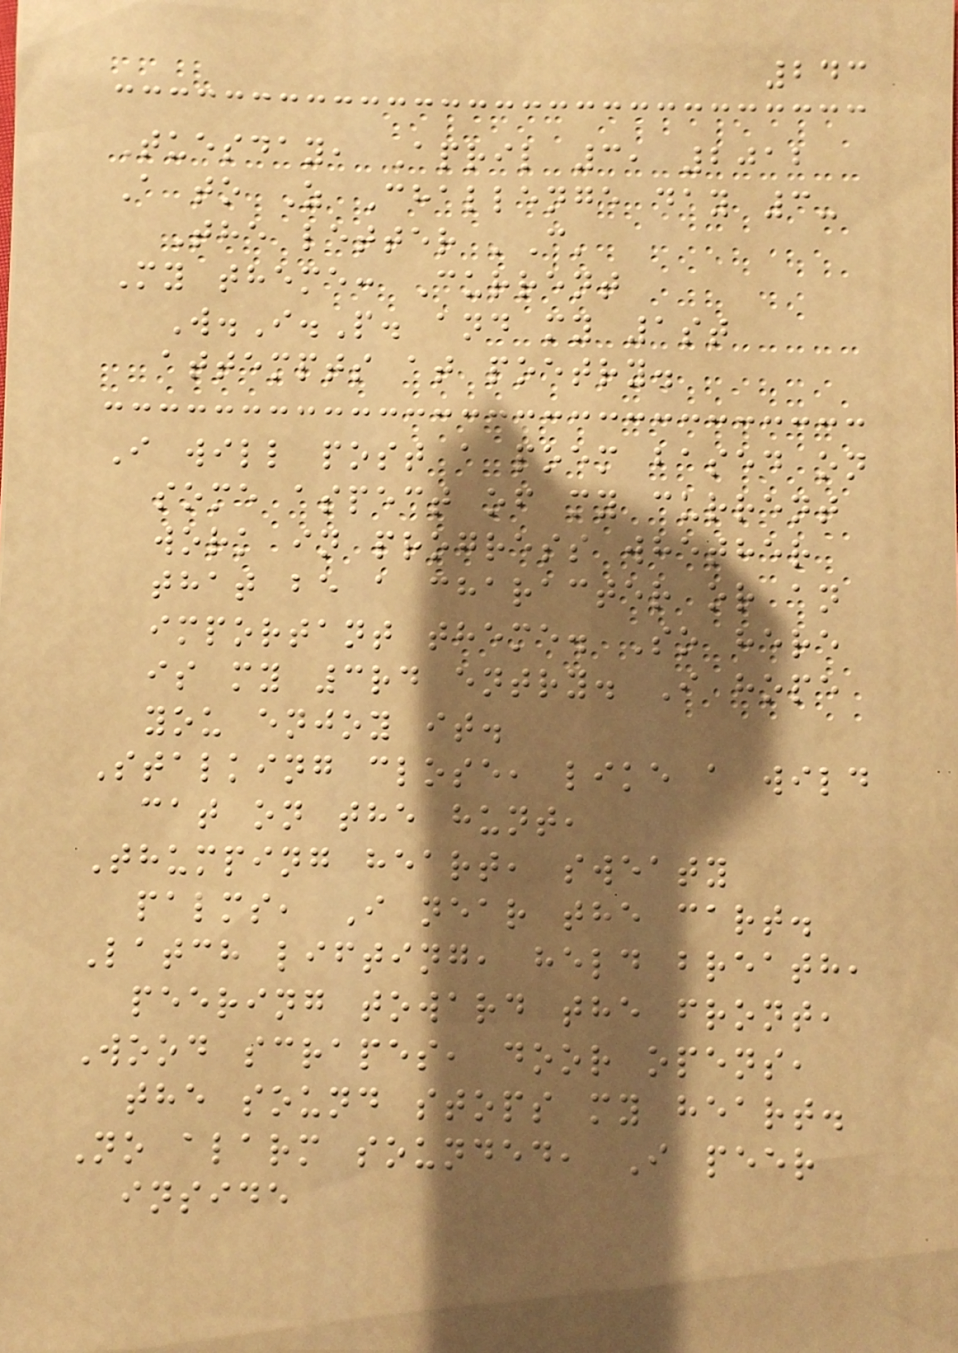243
Tuesday, April 3, 2012
A to Z Challenge day 3-
The letter 'C'
My theme: Current
W.I.P. and my 1st
attempts at poetry.
I will post a poem based on
some aspect of my current
work in progress whether
that be a character or an
important theme. So here
is my 3rd entry. I hope
you enjoy it.
Stalking close, like a wild
cat on the hunt,
Thumping heart, sweaty
palms, I near the cart.
Latch lifting, held breath,
peering toward the front,
Wood scrapes, door opens,
the sound stops my heart.
No alarm sounded, I peer
inside
